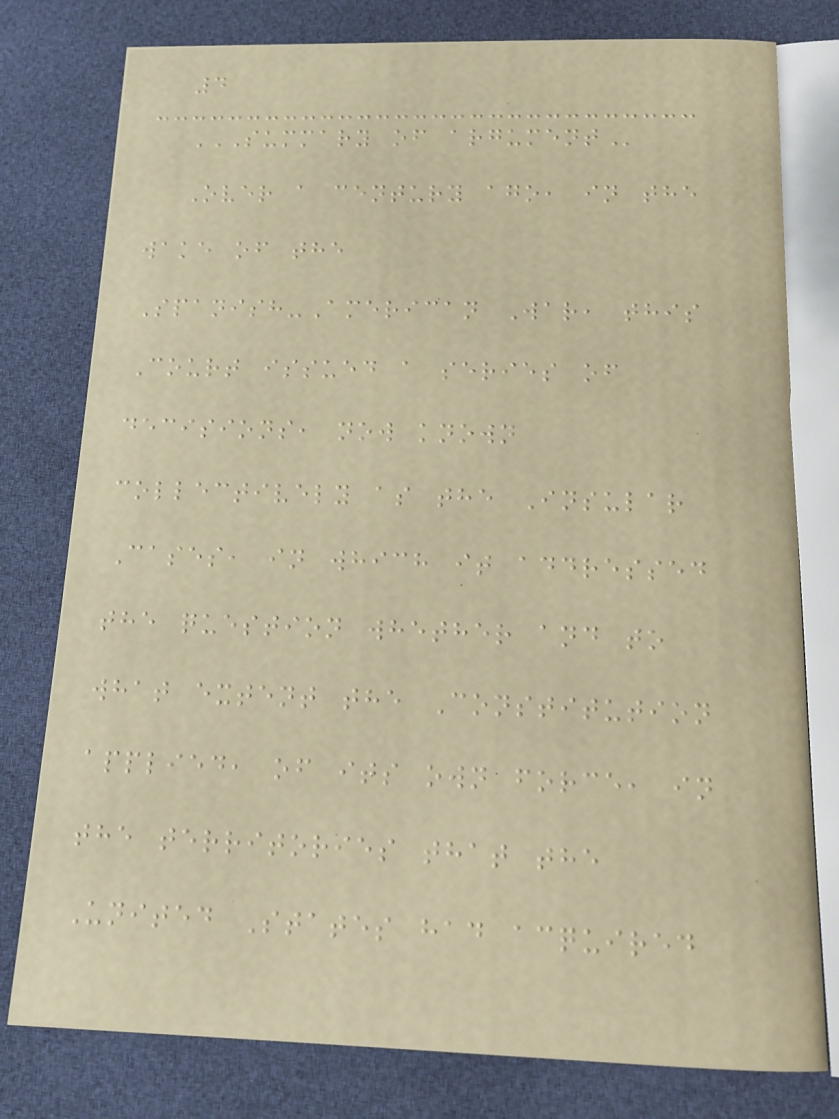4
SUMMARY OF ARGUMENT
Over a century ago, in the
wake of the
Spanish-American War, this
Court issued a series of
decisions, now known
collectively as the Insular
Cases, in which it addressed
the question whether and to
what extent the Constitution
applied, of its own force, in
the territories that the
United States had acquired
